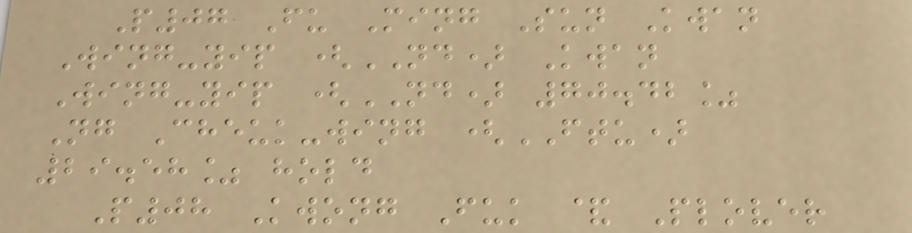P07 Fu Ming Sun Kwan
Wing-yip (ND) Kwan
Wing-yip (ND) 70.42%
Ng Cheuk-wing (FTU)
29.58% hold
P08 Kwong Fuk & Plover
